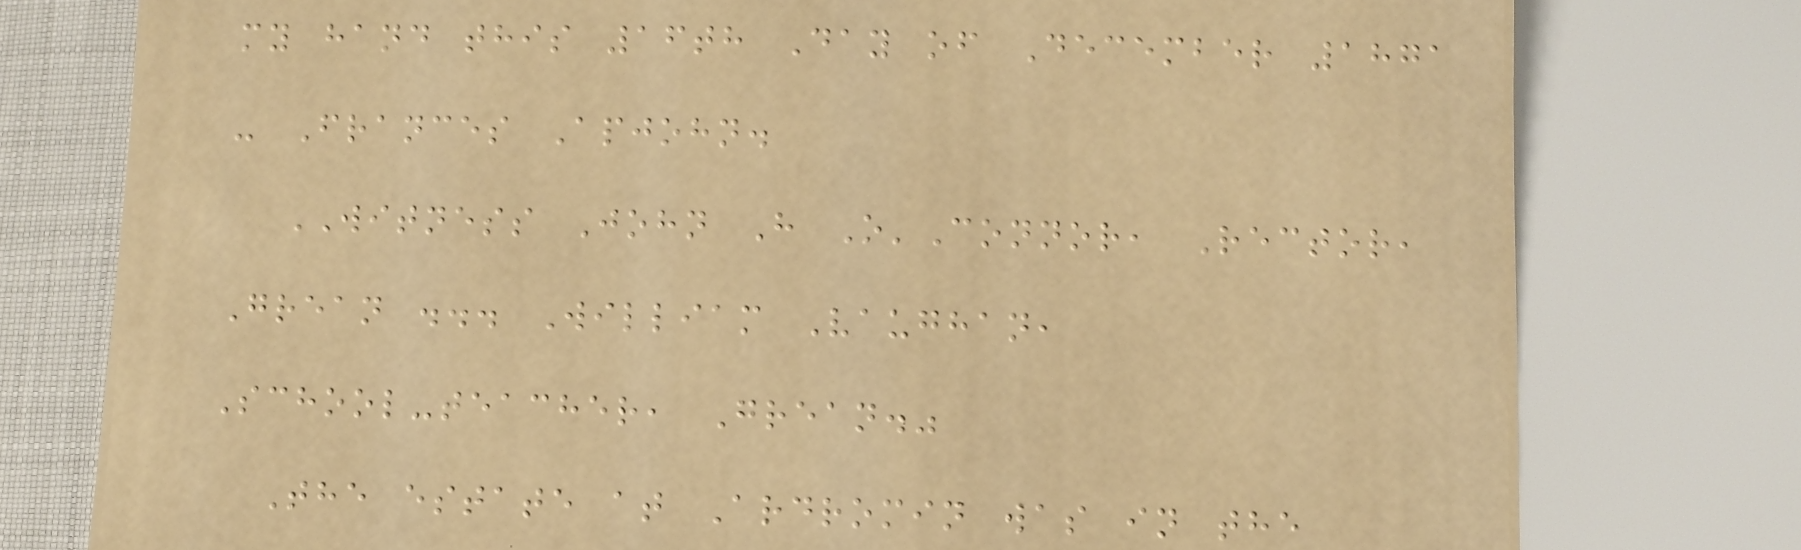my hand this 16th Day of December 1871
- Frances Apjohn.
WITNESS John H O'Connor, Rector,
Grean ... William Vaughan,
School-teacher, Grean."
The estate at Ardromin was in the
